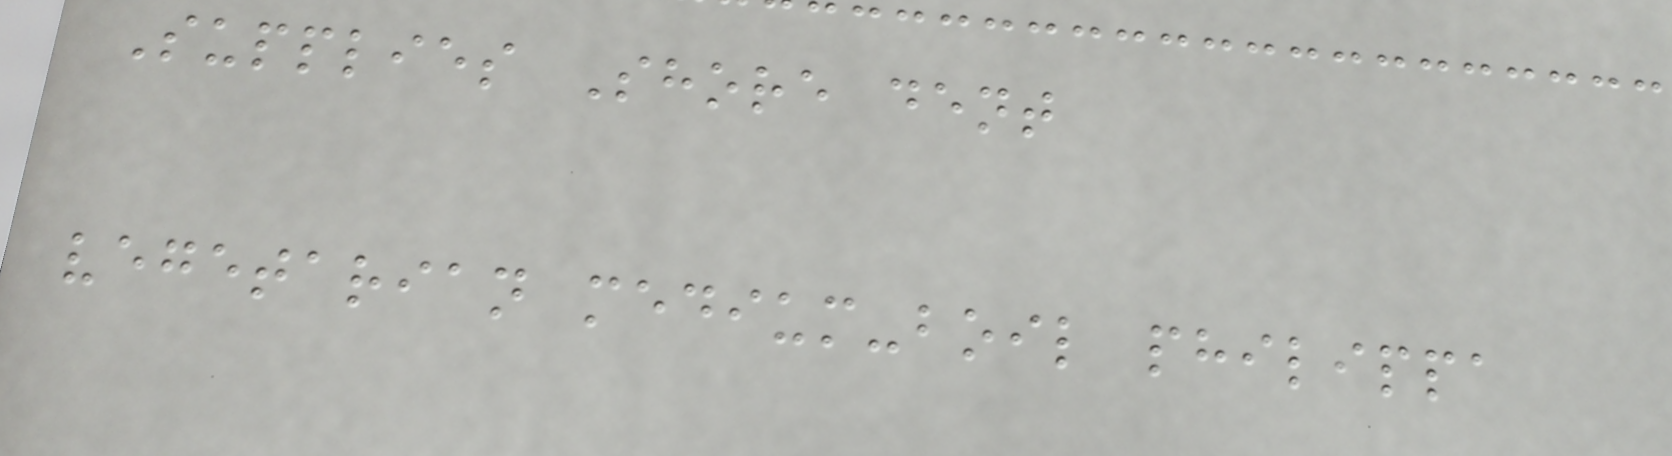Supplies Shore dent
vegetarian medium-boil philippa
